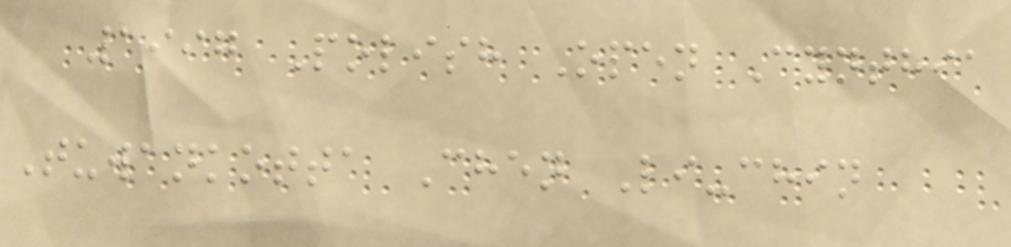1997 Polish Open Cynthia
Tuwankotta Chen Li-chin
